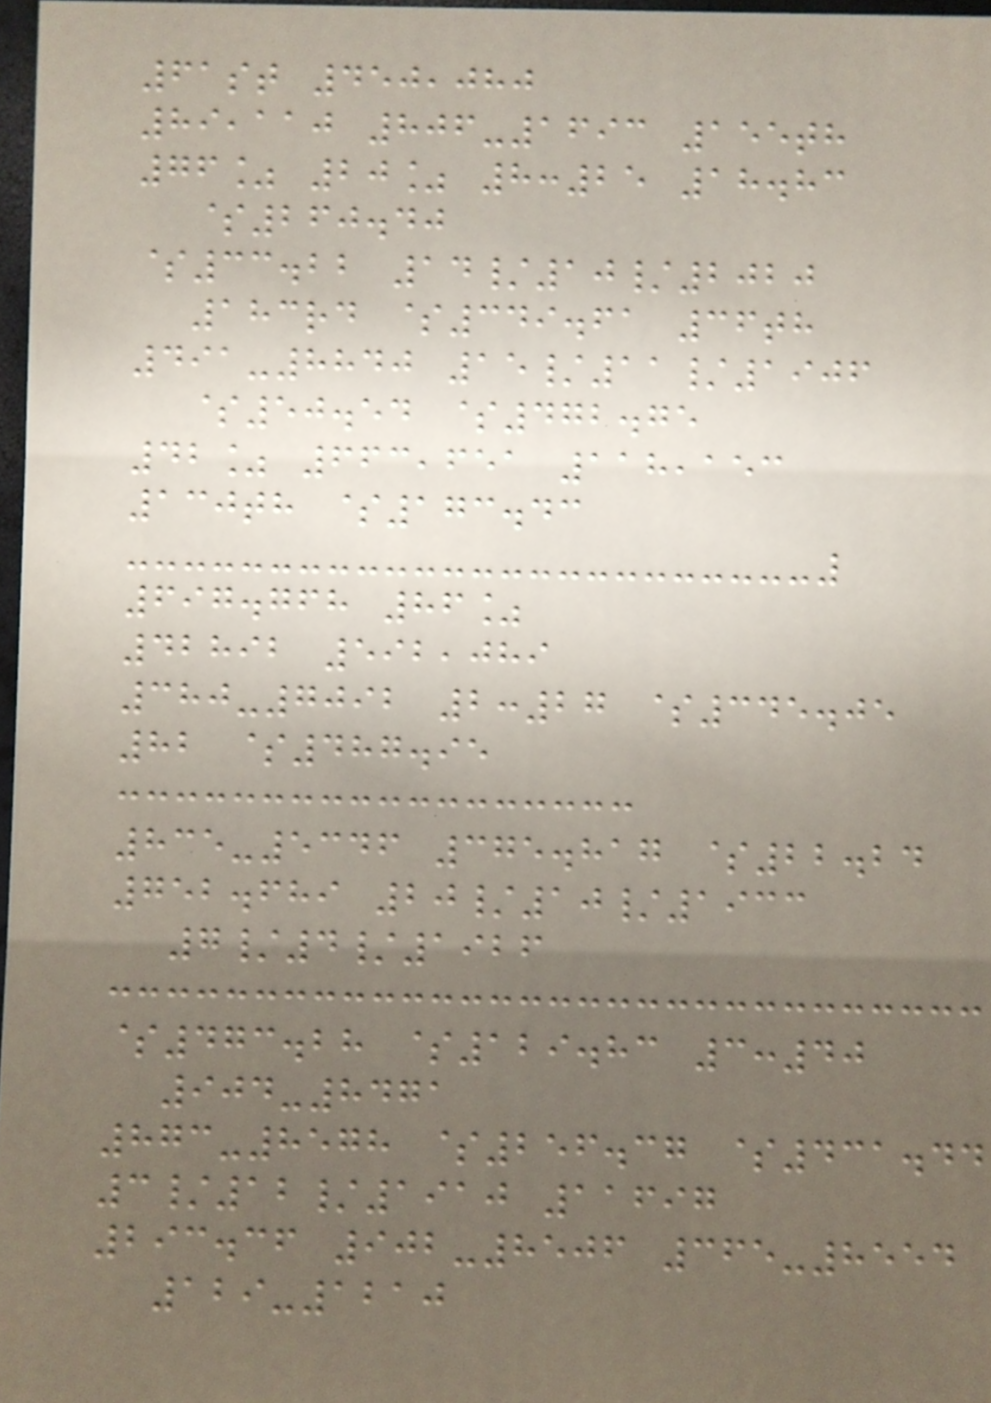61st 450,080
89,110 806-1693 155th
76% 20% 8:25 18.83
$260.40
$33.22 14/10/2020
183rd $349.61 36th
491-8840 15/11/1906
$50.54 $472.75
42% 663,651 118,153
130th $173.43
697.768 86%
42892 592,089
380-7092 2:27 $345.05
82 $487.95
835-5346 375.817 $22.24
752.689 20/10/1933
7/4/1926
$473.28 $129.83 3:40
904-8471
873-8578 $256.37 $431.44
3/12/1910 11697
293.36 902-8506 365-8554
129-1210
